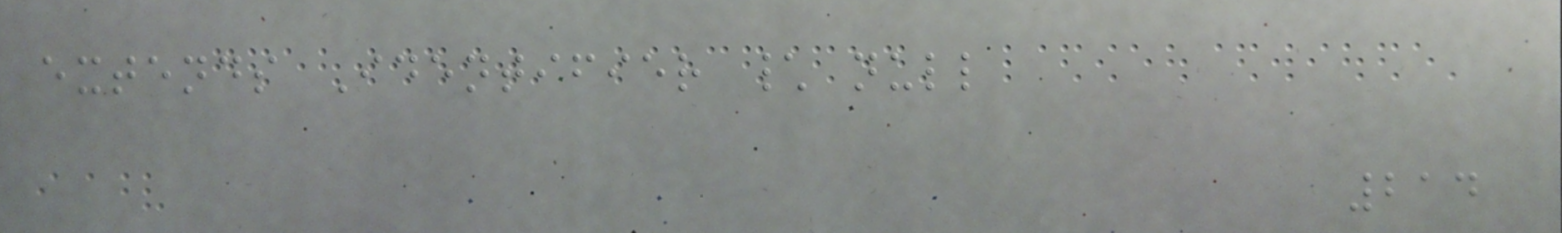extends Identifier \ null
214
